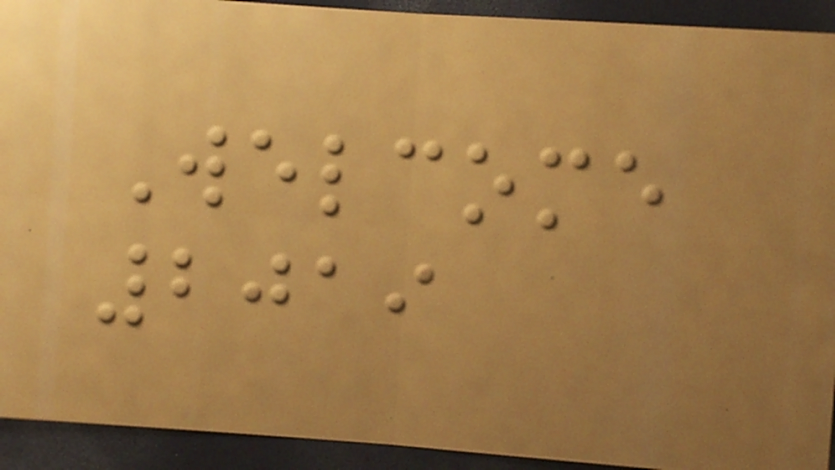Welcome
2019
